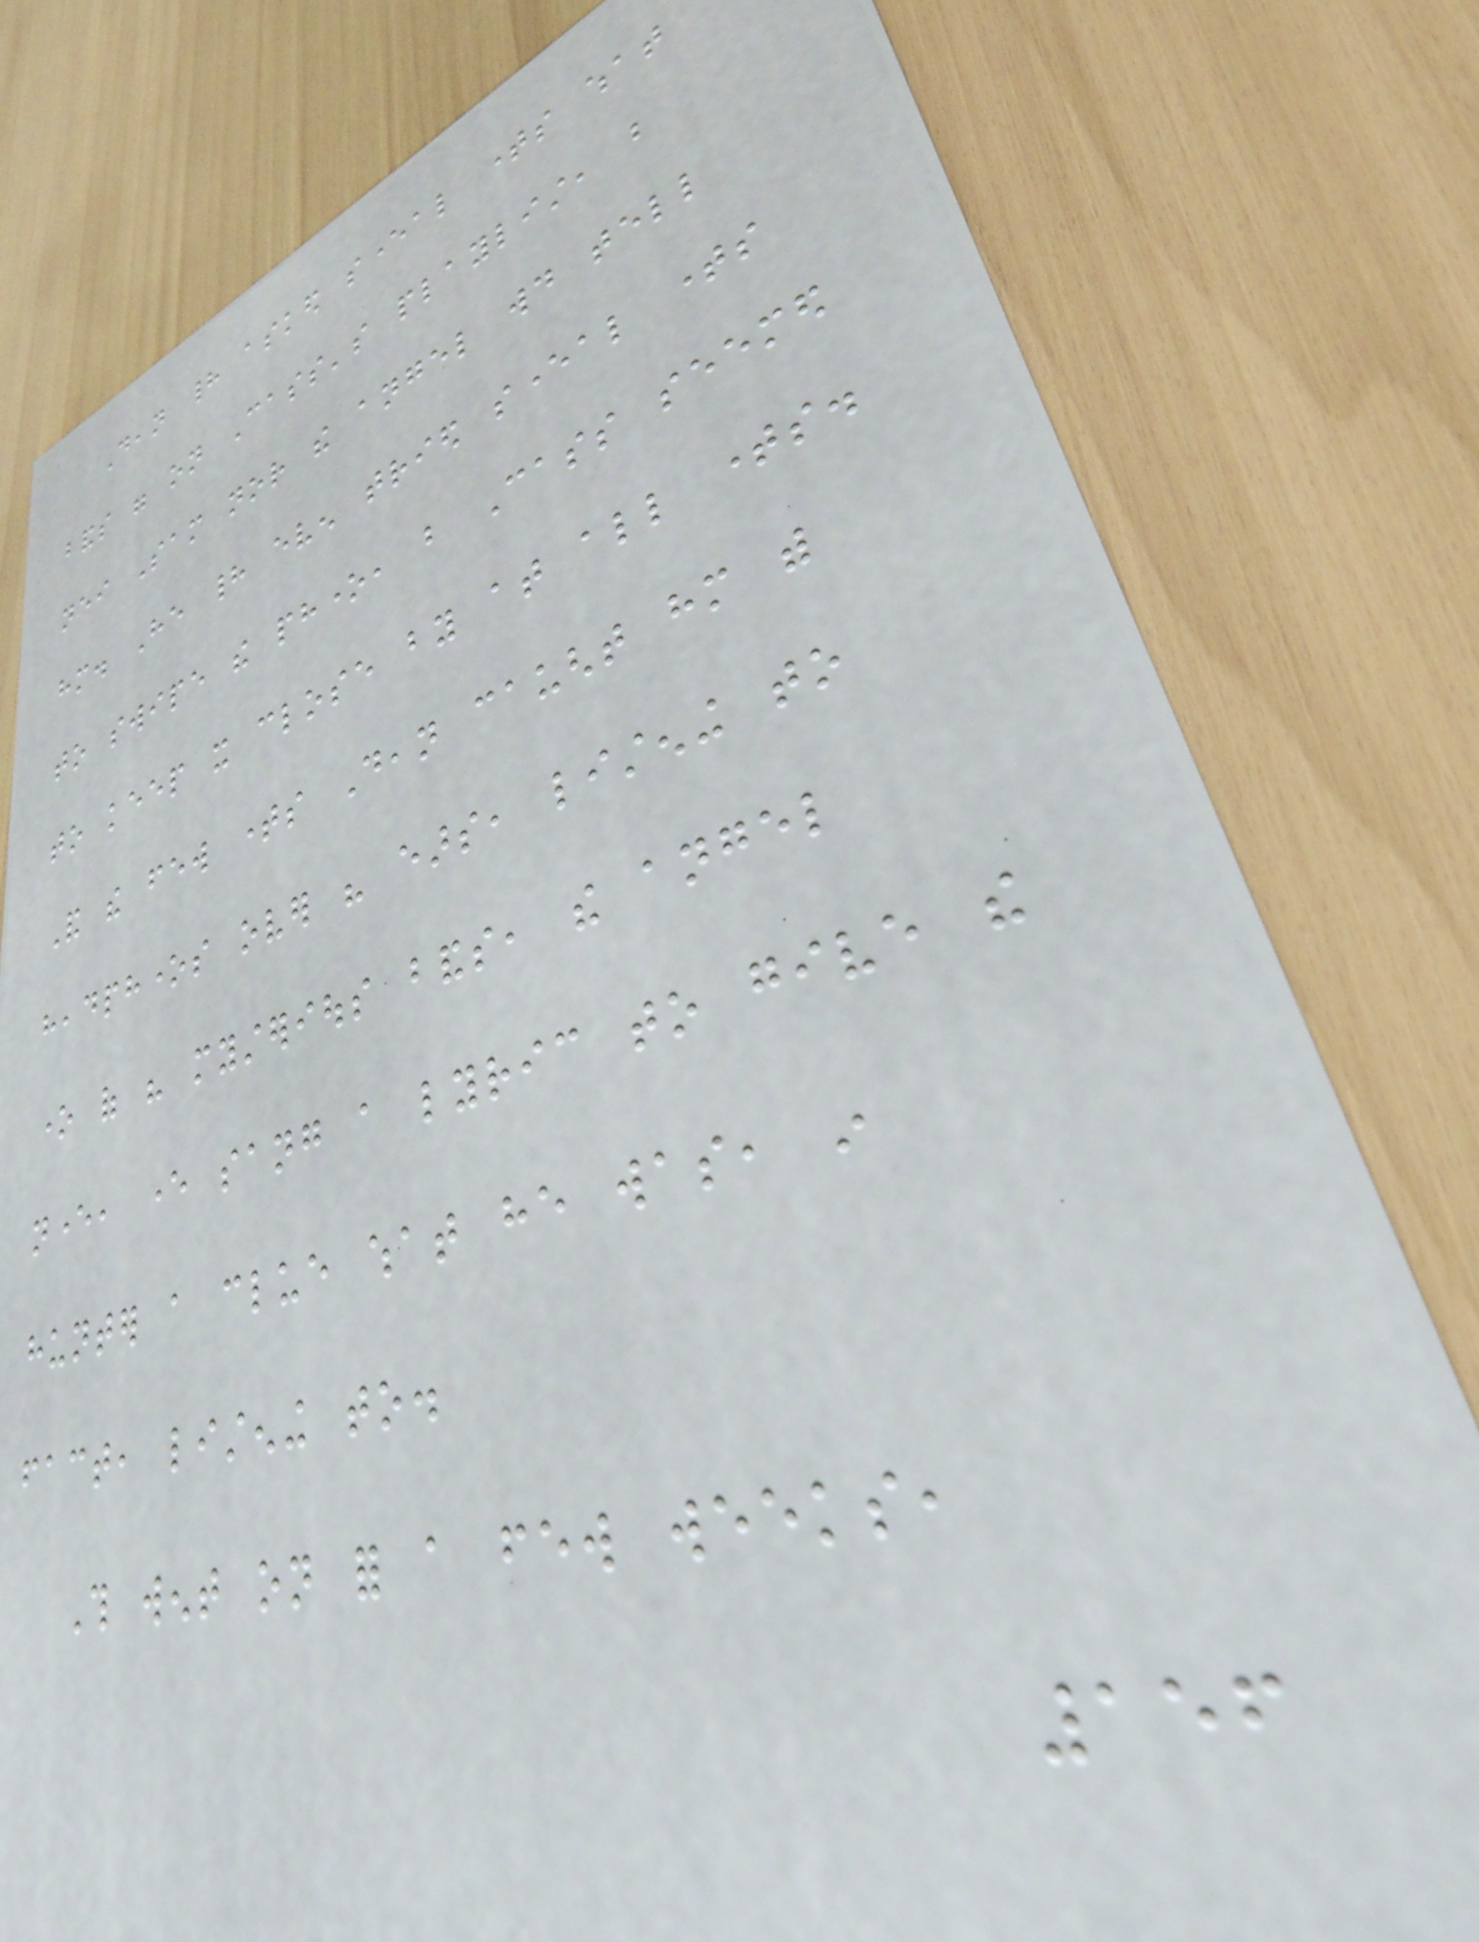Dean had asked several times what
bands were on Cass's playlist, but
neither Sam nor the angel would tell
him. He had even tried several times
to swipe the phone, but Cass seemed
to keep it close by at all times.
And the few times Dean caught him with
headphones over his ears, listening to
one of his mysterious bands, the angel
never, ever sang a lyric to give the
hunter a clue what he was, in
fact, listening to.
This went on for a few weeks,
156
